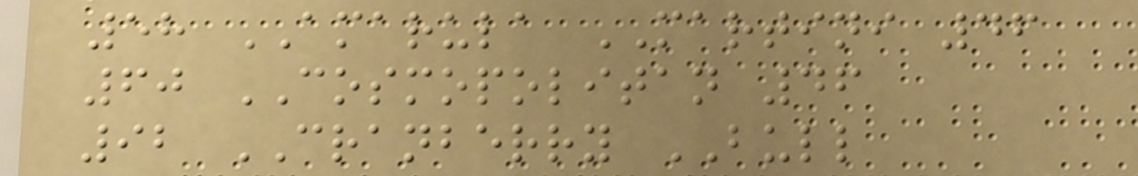58 AMARULA MARTINI 46
60 COSMOPOLITAN 46
92 CRANBERRY BULL
